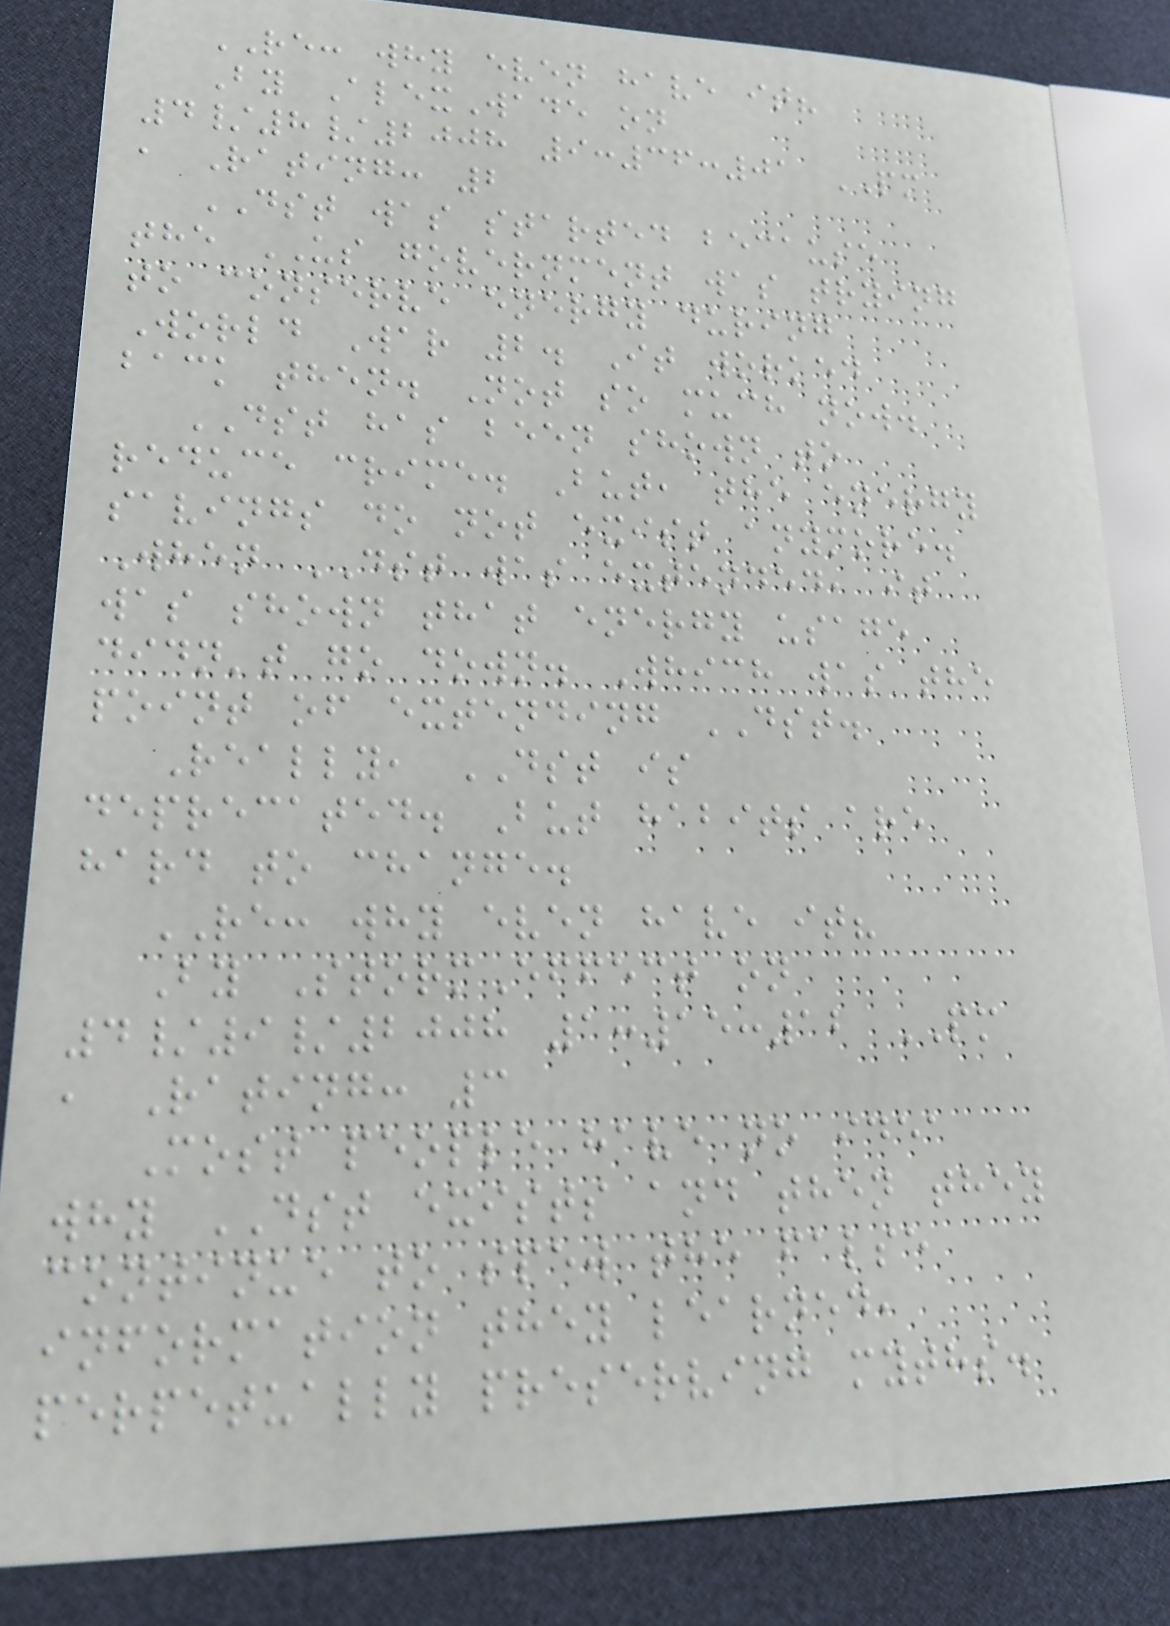RE: why even have it?
By AlexWade on
4/8/2008 9:36:01 PM
, Rating: 2
DST was started because
the US government was trying
to conserve energy during
World War 2. It worked
back then. Not so much now.
DST has been shown to
reduce crime. But, the energy
savings do not exist anymore.
When DST was extended, it
was shown that energy usage
didn't go down. Which was the
point of extending DST.
Really, DST is
deprecated. But habits are
hard to change.
RE: why even have it?
By StormEffect on
4/9/2008 1:15:12 PM
, Rating: 3
Most people have no idea
why DST exists and then they
continue to spew the false
information they learned,
perpetually preserving myths.
